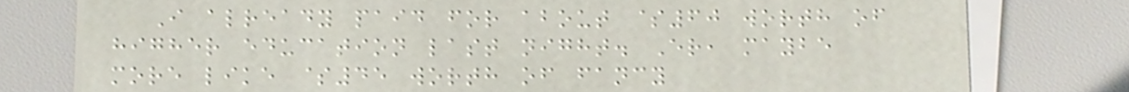I already paid for about $60 worth of
higher education last night. Er, maybe
more like $45 worth of fancy
